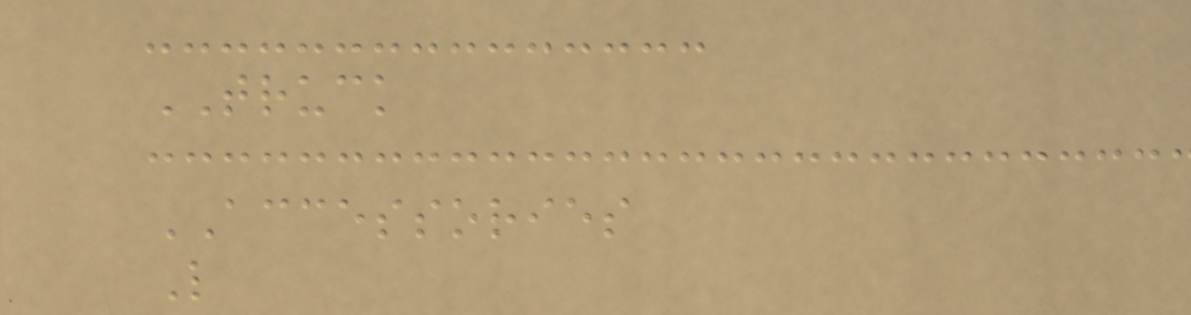TRUCK
ACCESSORIES
L
